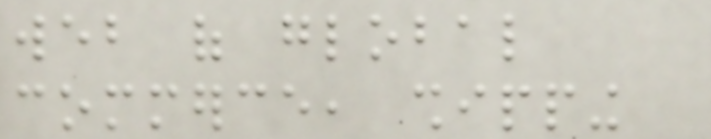web of global
commerce, shipping
